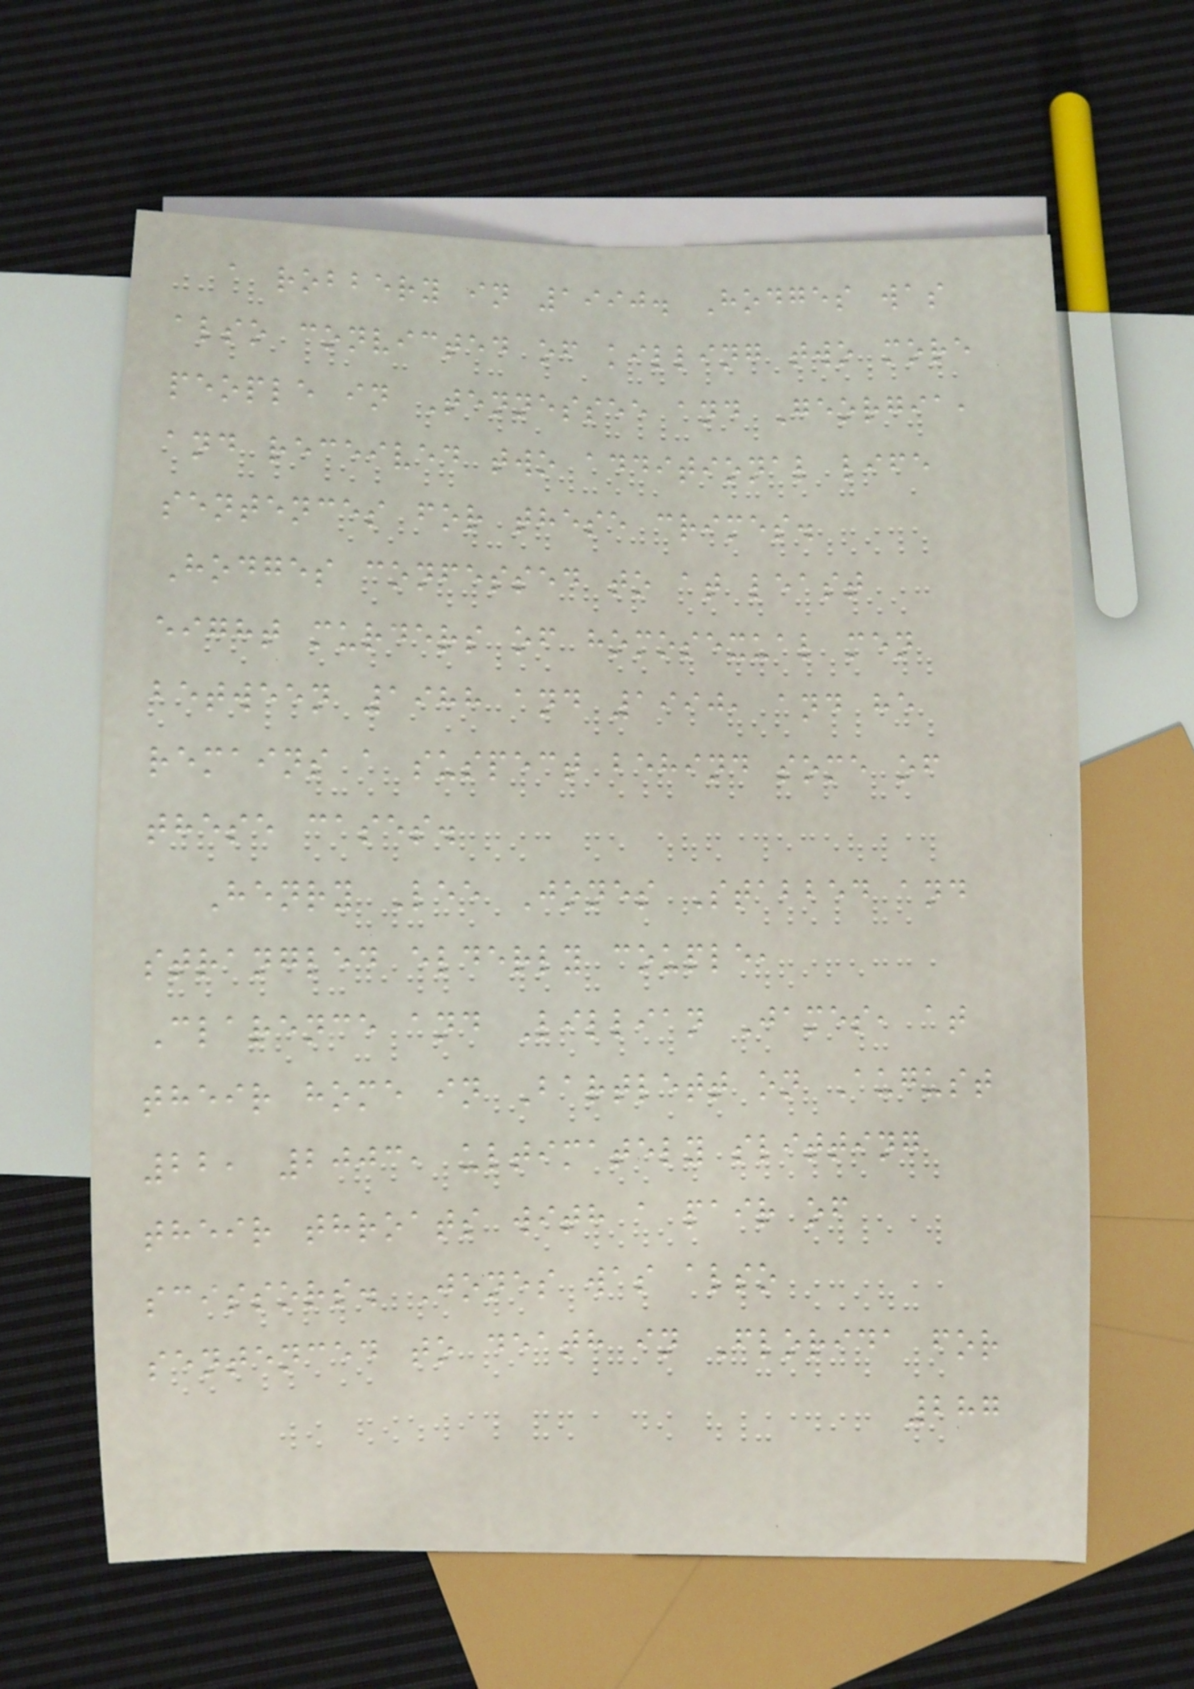a robbery in 1990. Hodges was
also convicted of killing two more
people in Tennessee and Georgia,
and received two additional life
sentences for these crimes.
Hodges confessed to at least
eight murders of homosexual men
between 1988 and 1990, and he
remains a suspect behind some of
these cases.
Henry Lee Jones Stabbed and
strangled elderly couple,
Clarence and Lillian James, at
their home in Bartlett on August
22, 2003, ultimately slitting
their throats with a pair of
scissors. Jones was also
sentenced to death in Florida for
287
